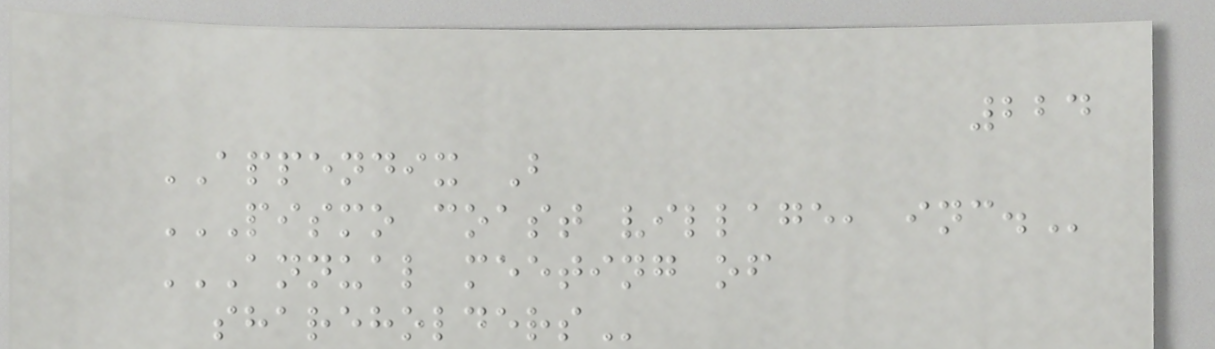224
APPENDIX B
PISMO COAST VILLAGE, INC.
ANNUAL MEETING OF
SHAREHOLDERS
